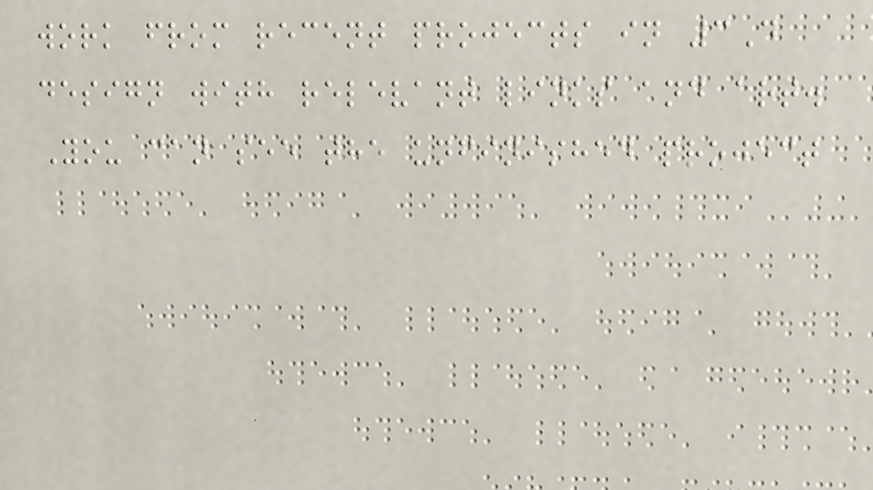work from recent projects in 3D
design with relevant links and art.
You can see the unfinished project
